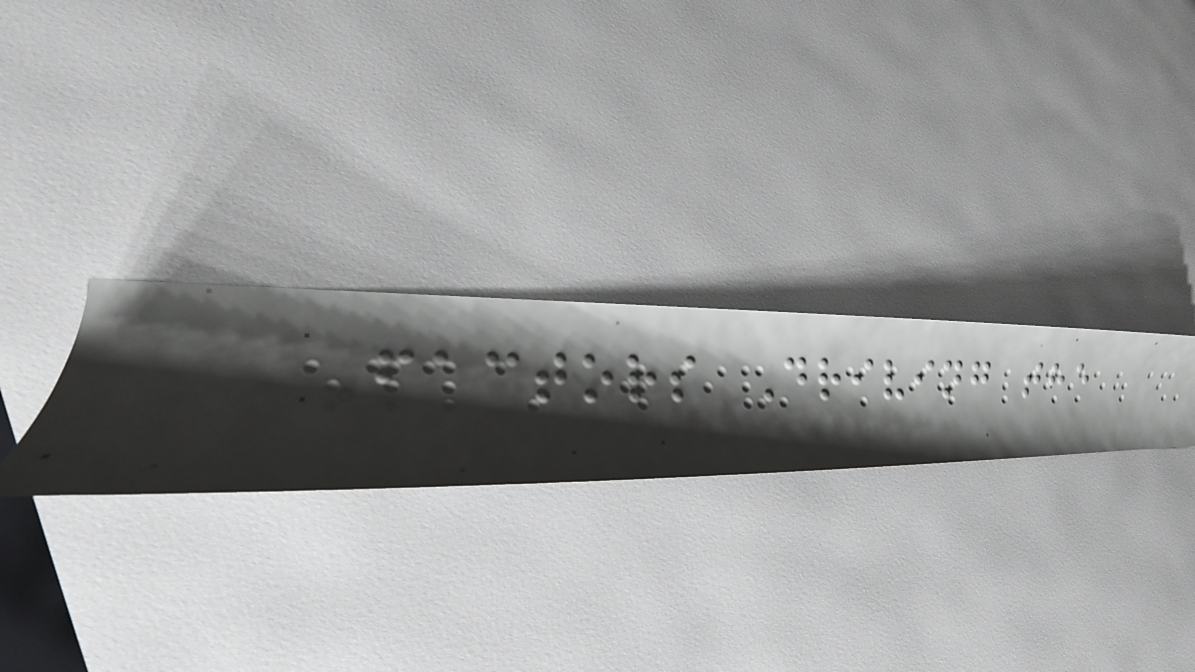Factors Driving the
